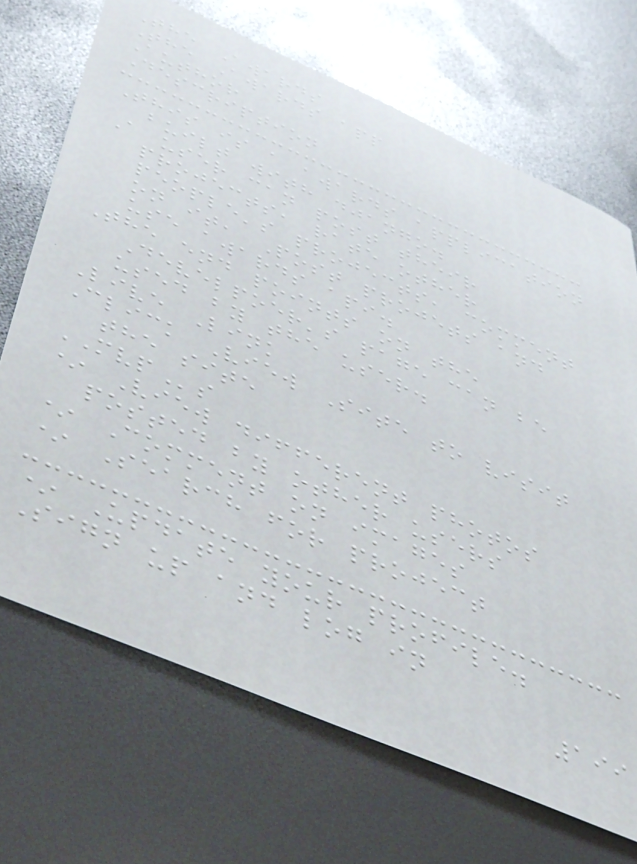The Awards
The Awards app
Author
Description
This is a awards application
built with django.
A user can post their
projects, rate other
people's projects, comment
on it, Post projets and
use awards api.
The end points on the
Develpoer's page can be
used by the user.
Live Link
Click View Site to visit
the site
MVPs
* View different photos
posted by other users
* Comment on images
* Search for project
* Update your profile.
Sign up and log in
199
